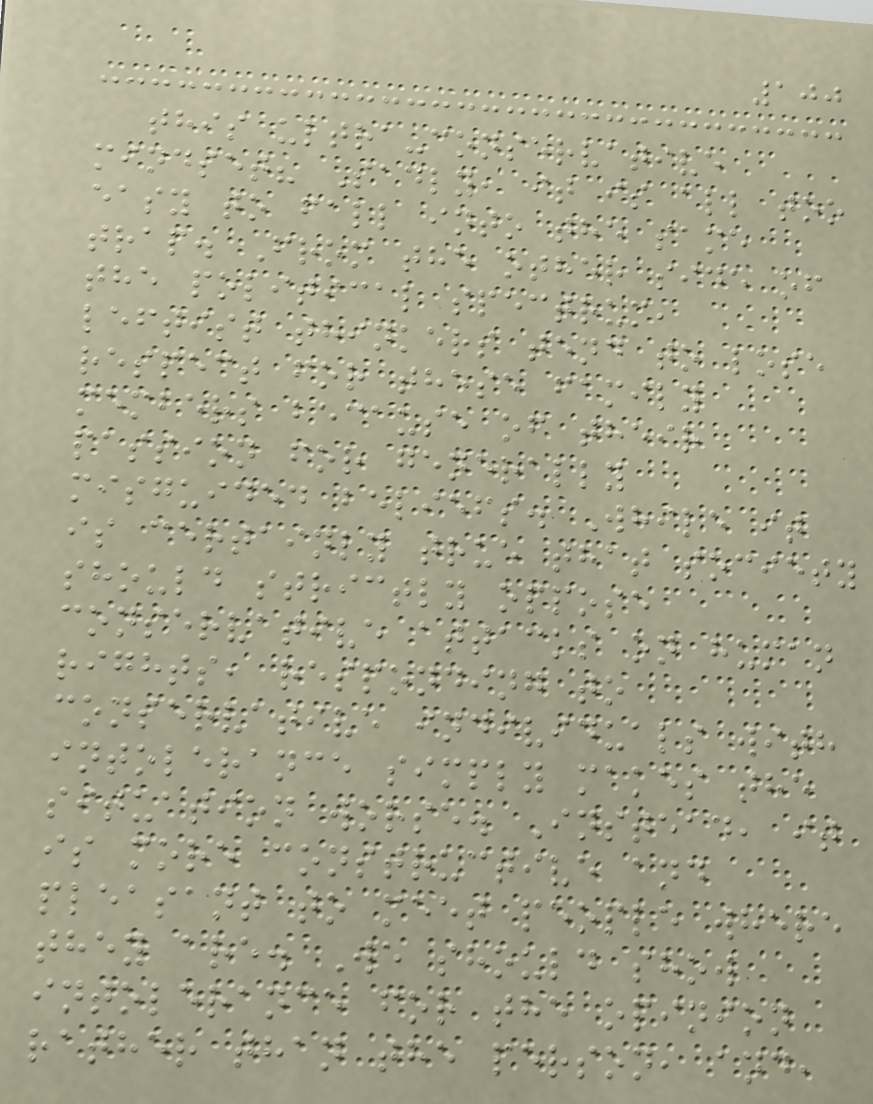100
this ultra-conservative
mindset? Sadly, it is all too
easy to fall into the same
trap. From the other side of
the political spectrum,
leftist thinkers tend to lose
respect for these family
members because of their
passion for generally
misguided beliefs. While it
is certainly true that society
should strictly oppose
conservative attacks on human
rights, responding to
conservative individuals with
intolerance simply makes the
situation worse. Instead, it
is more constructive and
pleasant to meet people where
they are. We should show
intolerance for the opinion
rather than the person, and,
